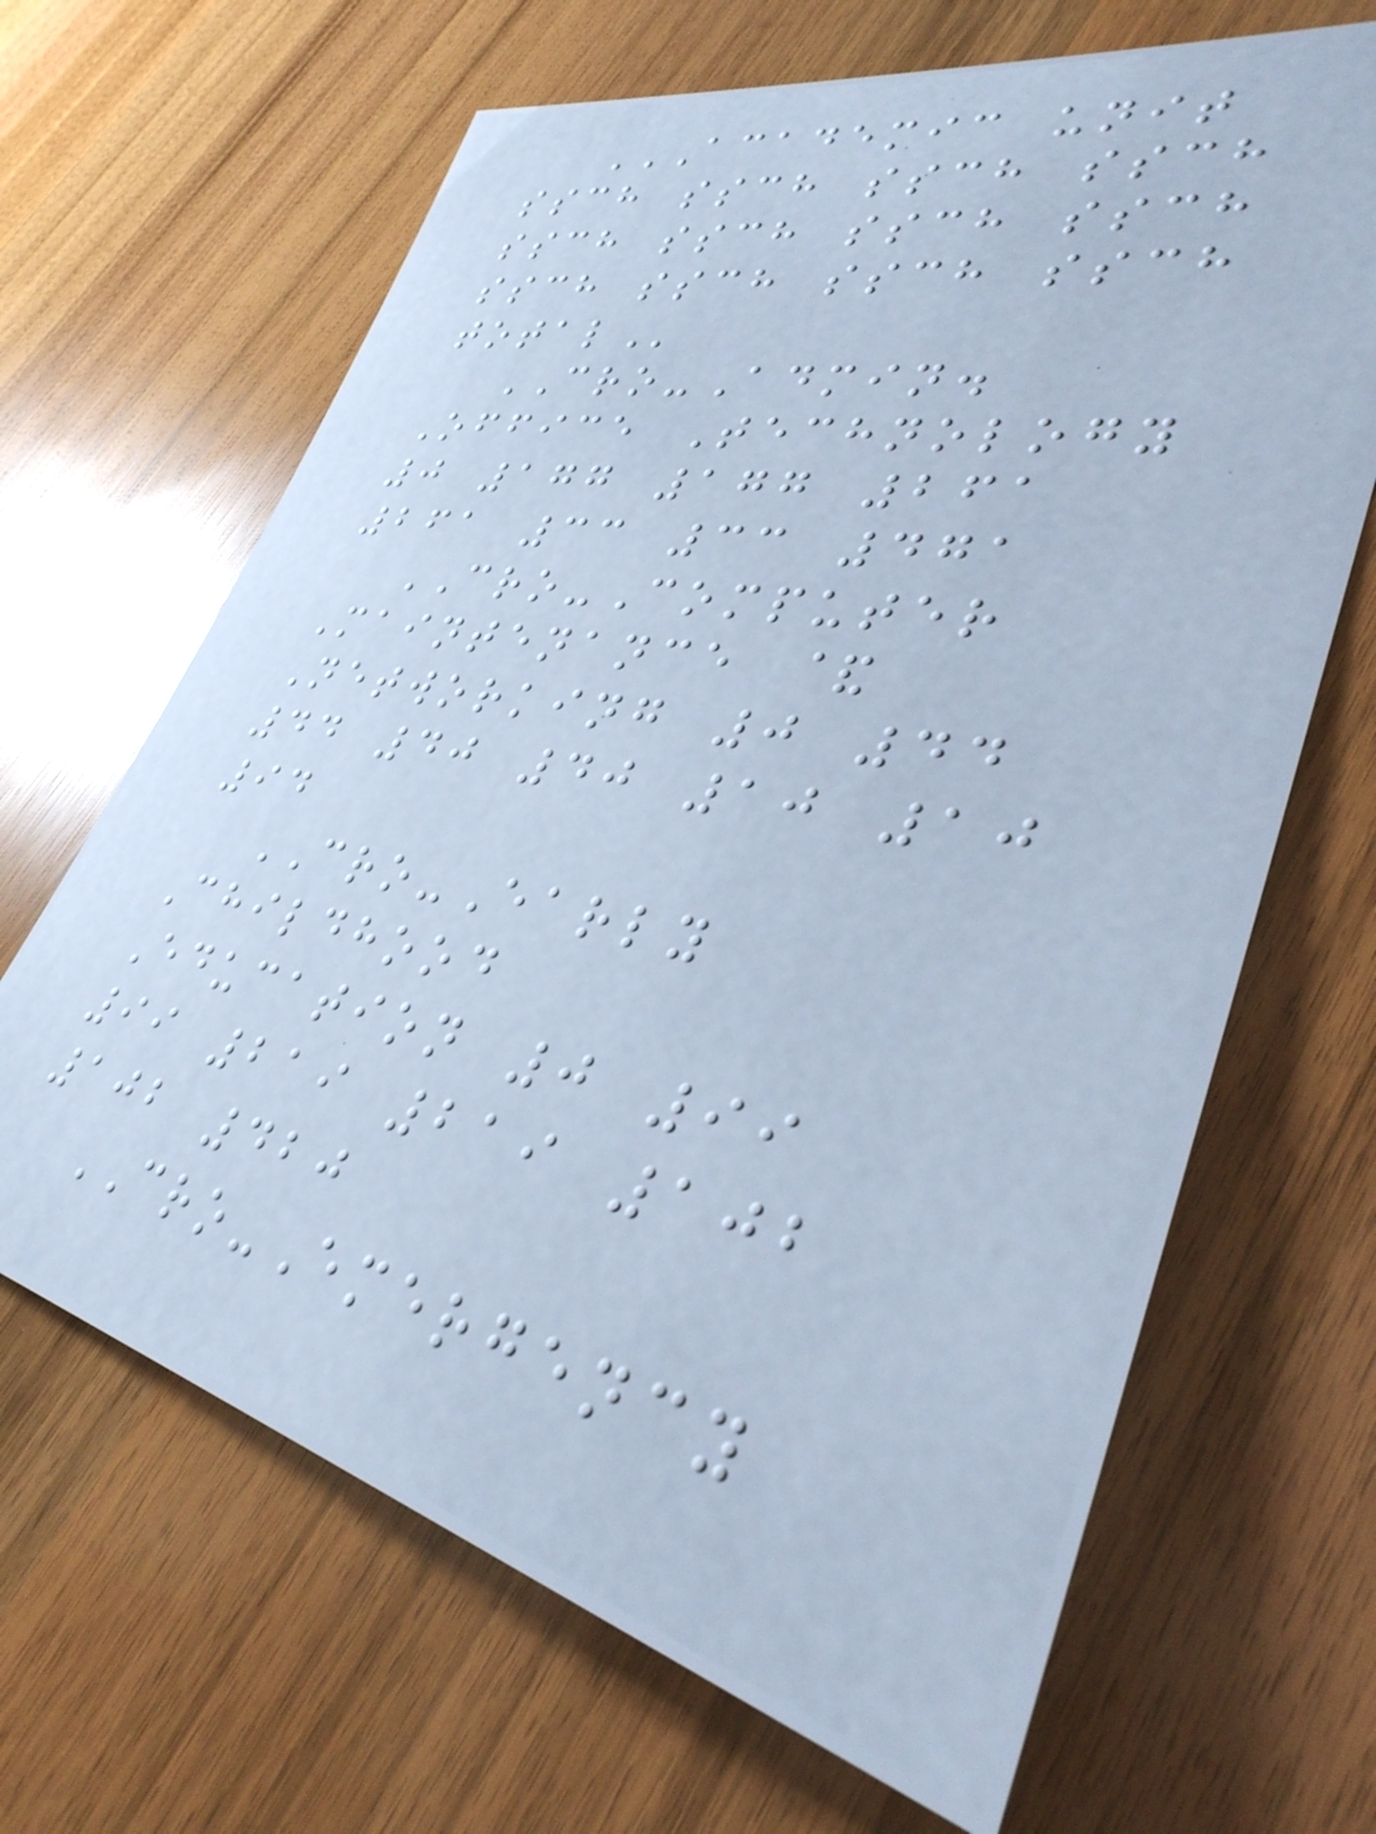ACADEMIC UNIT
SSCH SSCH SSCH SSCH
SSCH SSCH SSCH SSCH
SSCH SSCH SSCH SSCH
TOTAL
CRO-Admin.
Office Technology
0 177 177 261
261 33 33 471
CRO-Computer
Maintenance &
Networking 0 44
44 40 40 10 10
94
CRO-Early
Childhood
Education 0 99
99 219 219 102
102 420
CRO-Emergency
